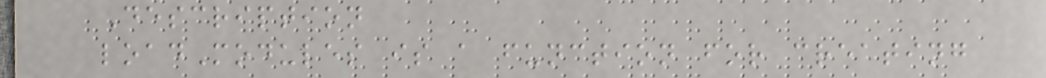Description
loadModules is a function for creating
